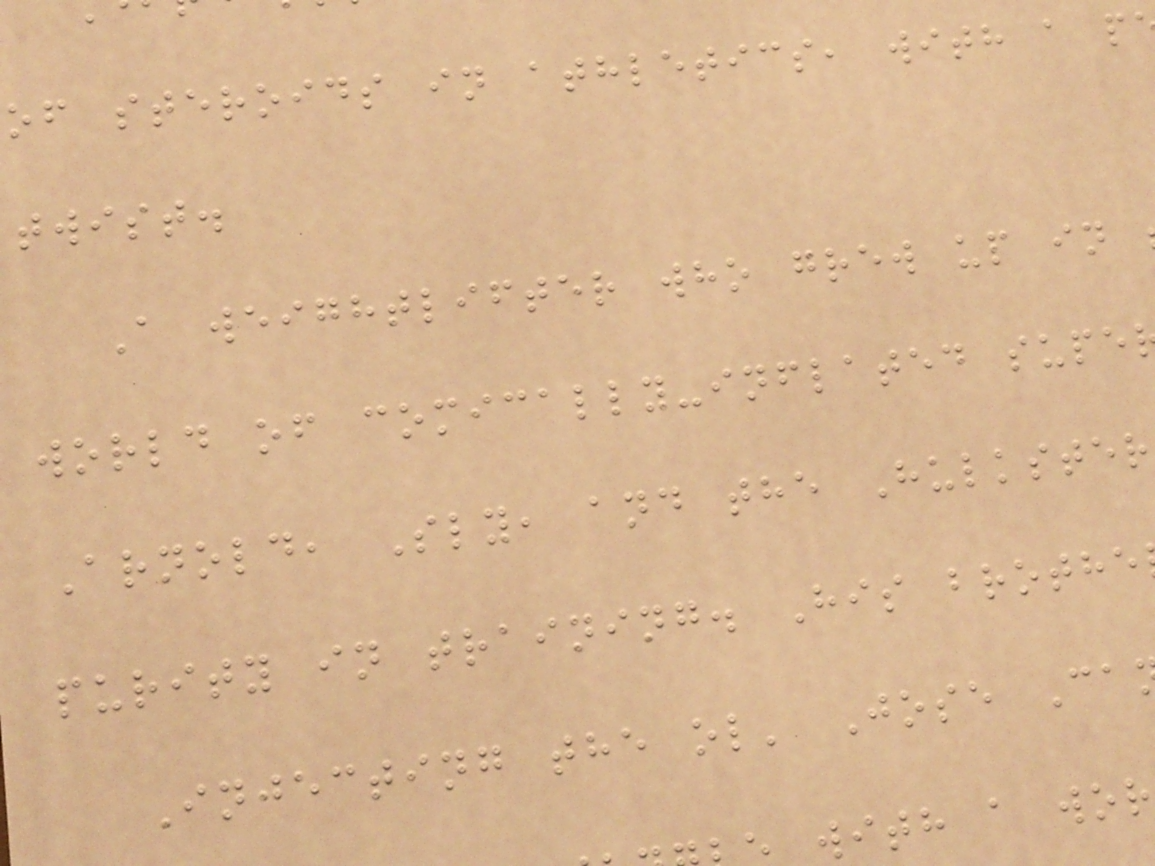of steroids in athletics, with a p
twist.
A weightlifter who grew up in
world of comically-inflated supe
Arnold, Sly, and the Hulkster
purity in training. His brothe
Injecting the ol' Jose Ca
with a wor
